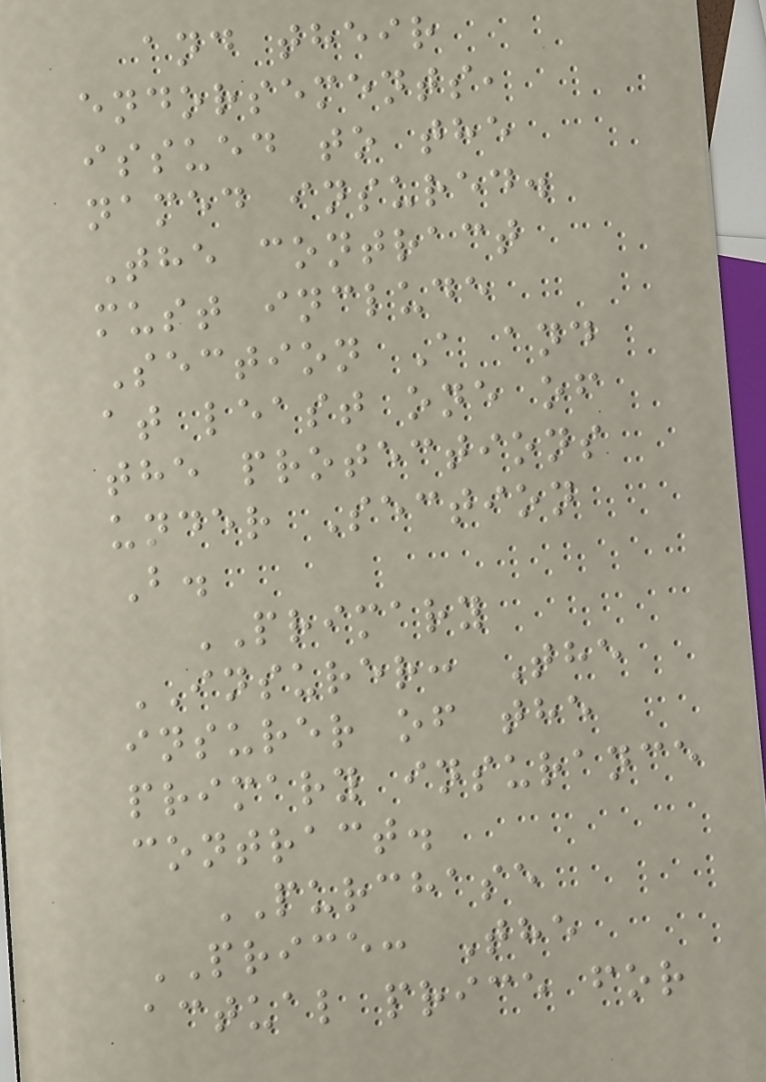and their
endorsements,
issued to the
named insured.
The contract
must include
Section A and
at least one of
the protections
under Section
B.
PRIMARY
INSURER: The
insurer of the
primary insurance
contract.
PURCHASE
PRICE: The
actual price for
